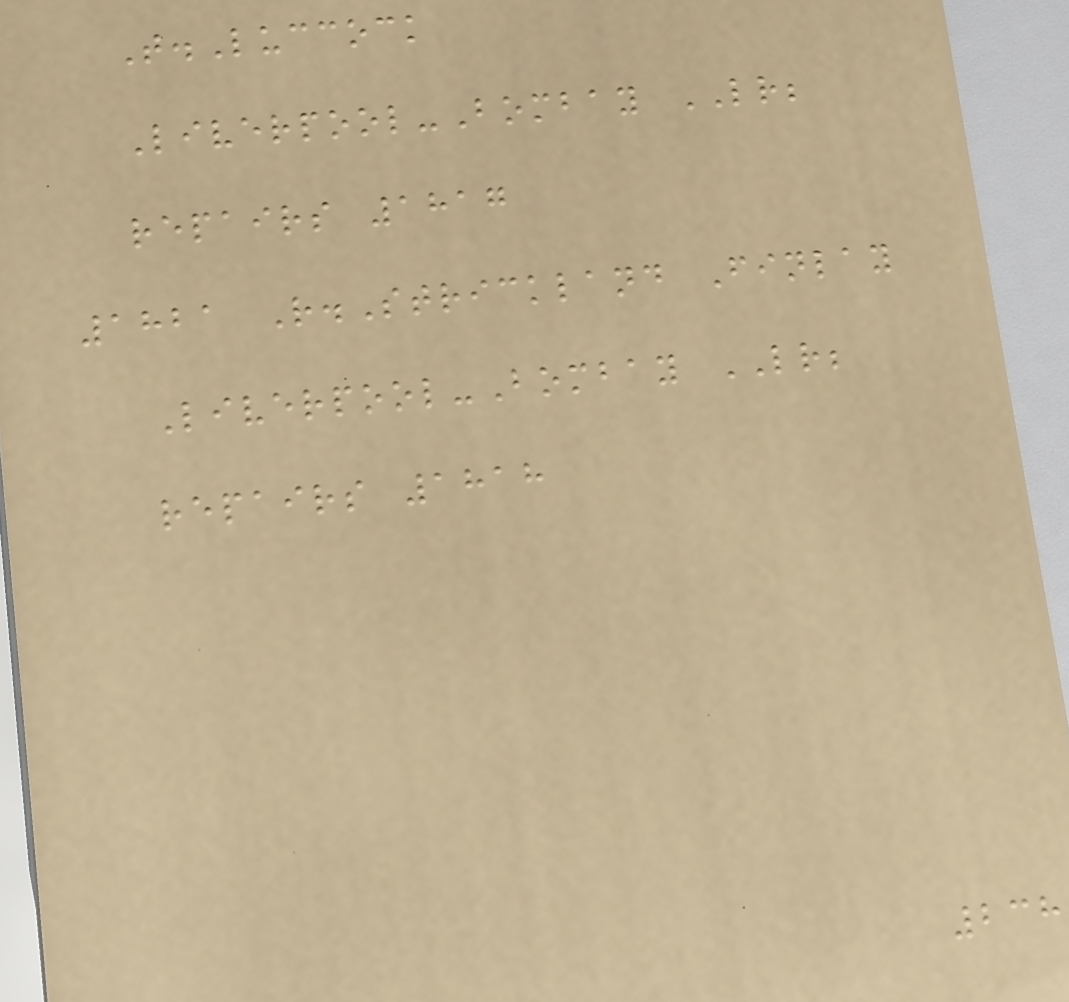T.Luccock
Liverpool-Bombay LR;
repairs 1817
1821 R.Strickland Finlay
Liverpool-Bombay LR;
repairs 1818
238
